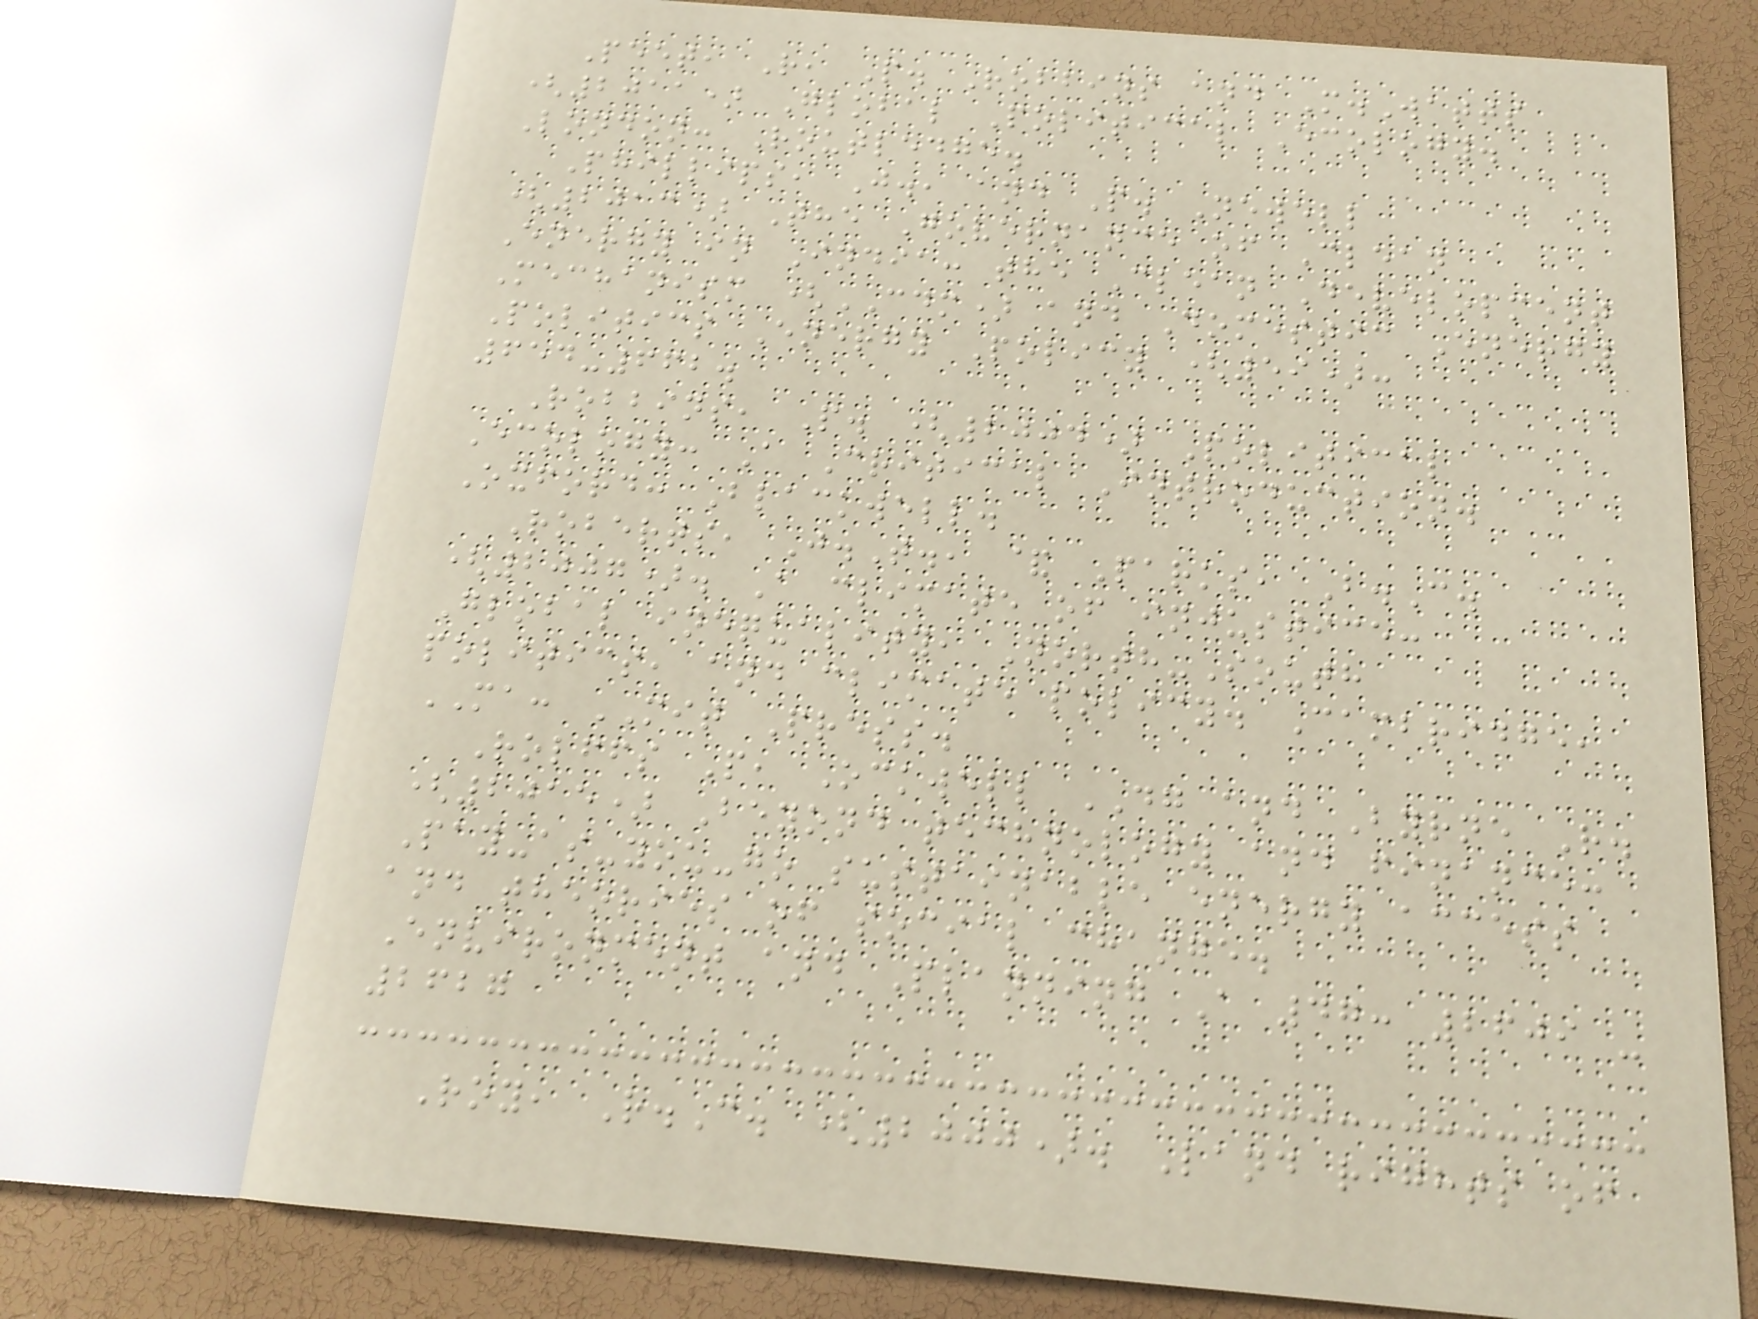Peet, R, P. Robbins and M.Watts
(2011) Global Political Ecology.
London: Routledge.
Phillips, J., and P. Newell
(2013) The Governance of Clean
Energy in India: the Clean Development
Mechanism (CDM) and Domestic Energy
Politics Energy Policy (59):
654-662.
Robbins, P. (2004) Political
Ecology: A Critical Introduction.
Oxford: Blackwell.
Roberts, J.T., & Parks, B.C.
(2007). A climate of injustice:
Global inequality, North-South
politics, and climate policy. Cambridge,
MA: MIT Press.
Rolffs P, Ockwell DG and Byrne R.
(2015) Beyond technology and finance:
Pay-as-you-go sustainable energy access
and theories of social change.
Environment and Planning A 47: 2609 -
2627
Roy, R.C. (2000). Land rights of
